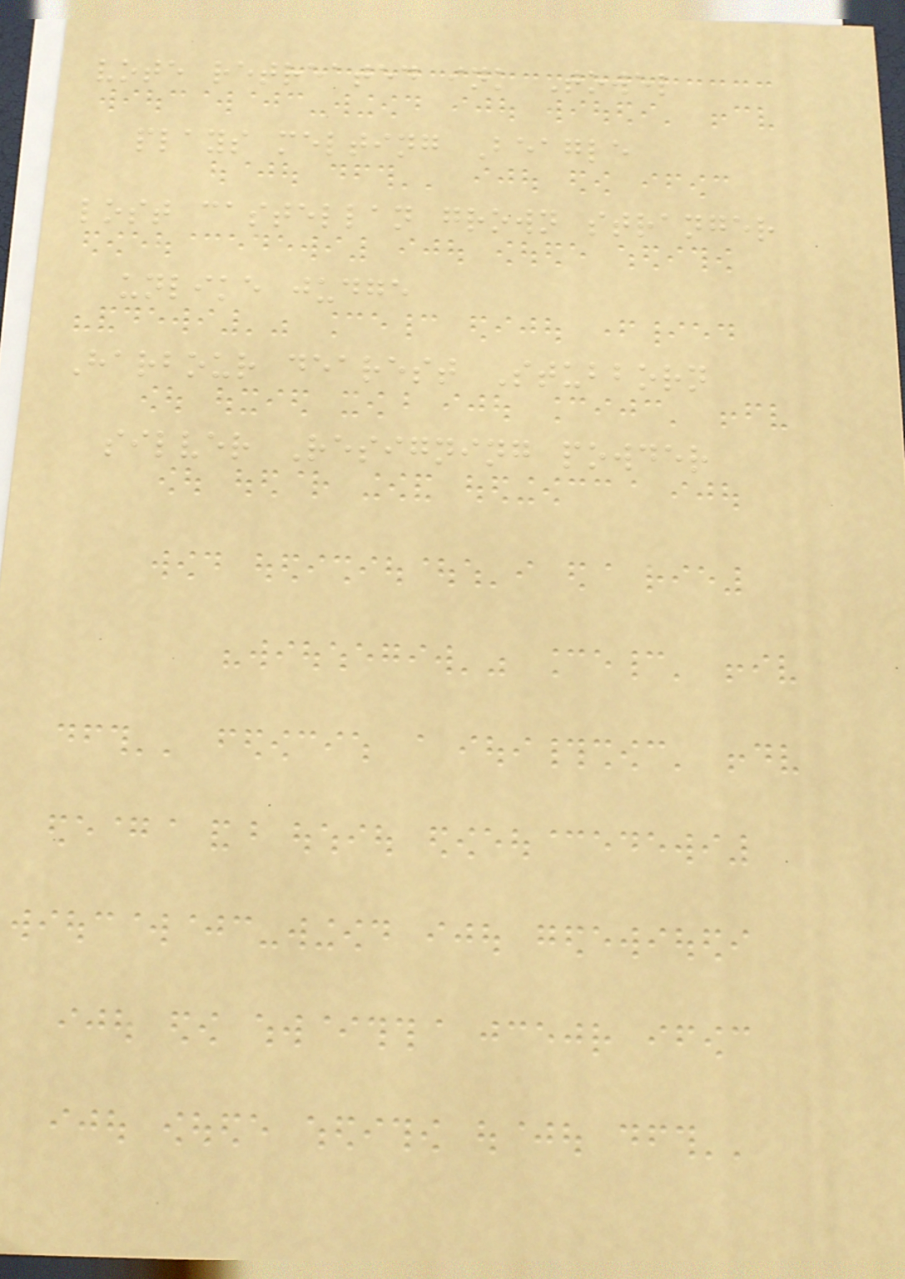vote retreated ink Towel
plays melting Beagle
lost castellan grown stranger
unlike judge
Harbour dearest Stubborn
silver Resigning powder
